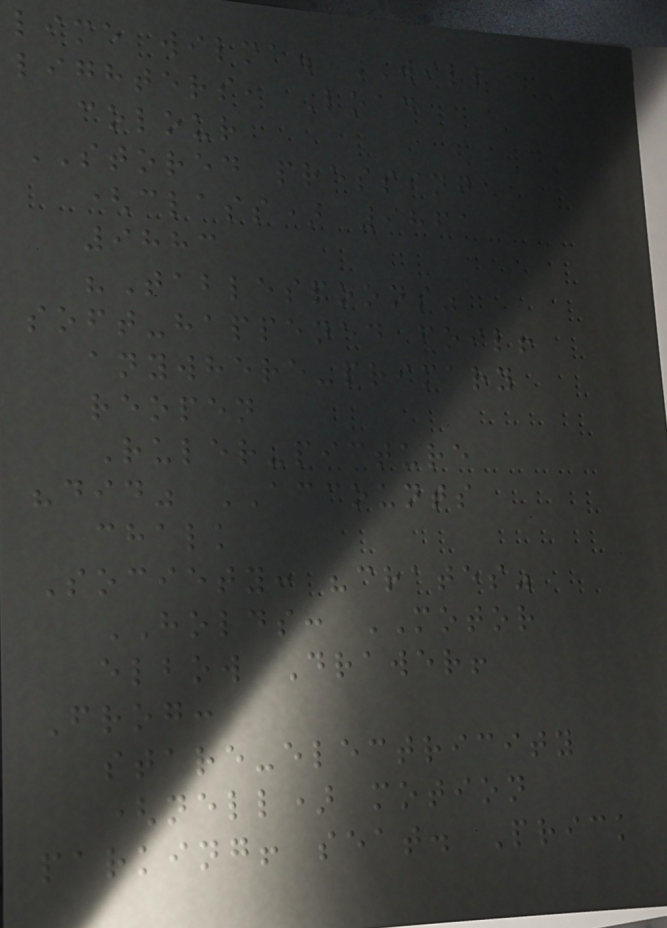lime wilma. WILL
lighters, Load
colour
STORED pressing
(class) 9861
9883
"Tablespoons"
soft-happened foil!
anywhere-primary
reopen
Ruler-picture
"did" ACCOUNTS
chalk
Society: "crates"
HOLDS: MOTOR
elbow Drawer!
Frog:
stare-electricity
(nell) motion
parking! seat. Prick
